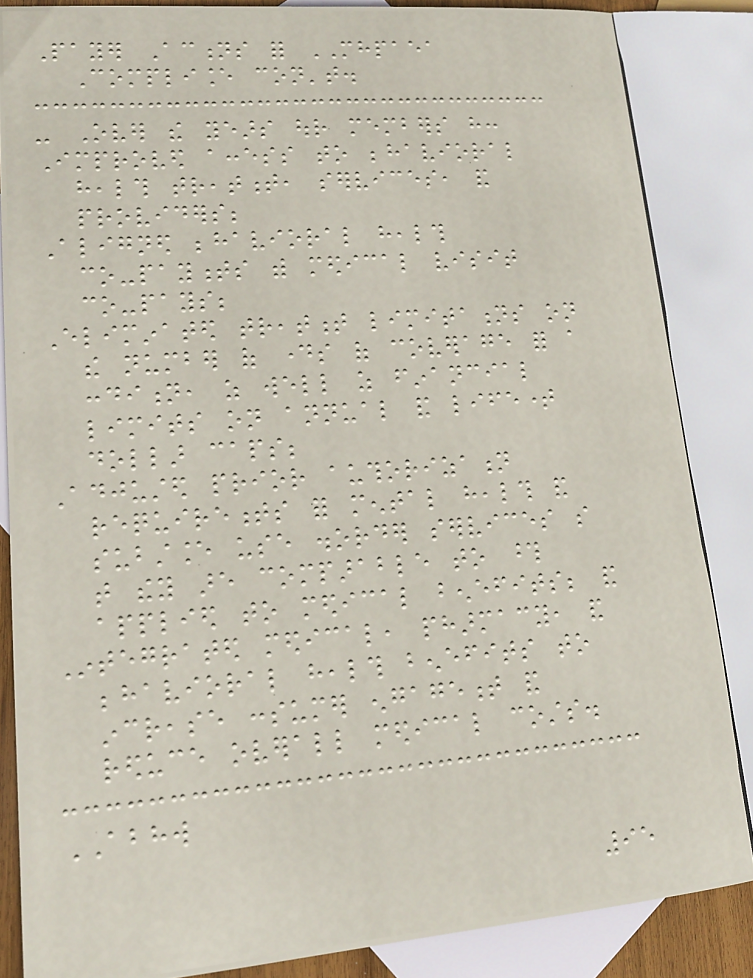Payer Actions for MHPAEA
Compliance con't.
- Over the years our members have:
Improved access to behavioral
health treatment, services, and
providers;
Aligned behavioral health
co-payments with medical visit
co-pays;
Eliminated treatment limitations on
the number of days of coverage for a
condition, as well as financial
limits on annual and lifetime
dollar caps;
Adjusted prior authorization
requirements for mental health and
substance use disorder services so
that they are comparable to those
applied to medical benefits; and
Integrated medical, pharmacy, and
behavioral health benefits to
increase consumer engagement and
reduce overall medical costs.
ABHW
95
